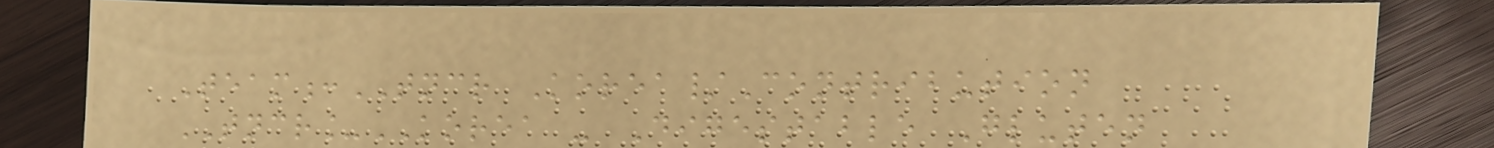Team:TNCR Korea/Contribution
TNCR_KOREA - Digestable Gluten
